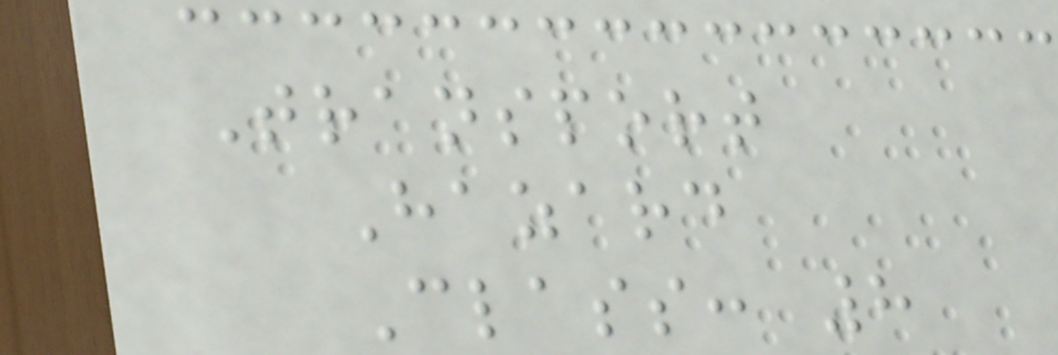Transport
Hazard
Class: 8
